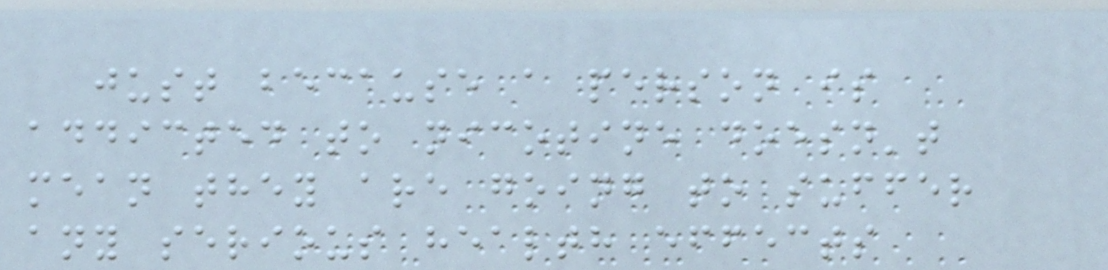just because a person is
addicted to nicotine doesn't
mean they are going to suffer
any serious health effects
